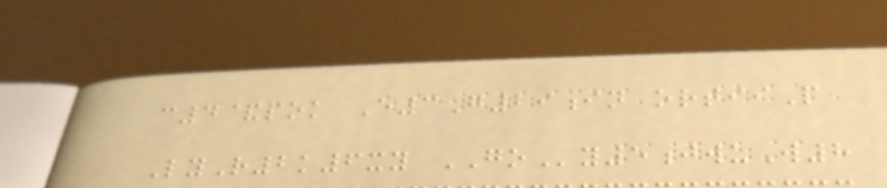c4&pok E3G29in ortiiP
LyR2k6xy GOy5jwuW8
